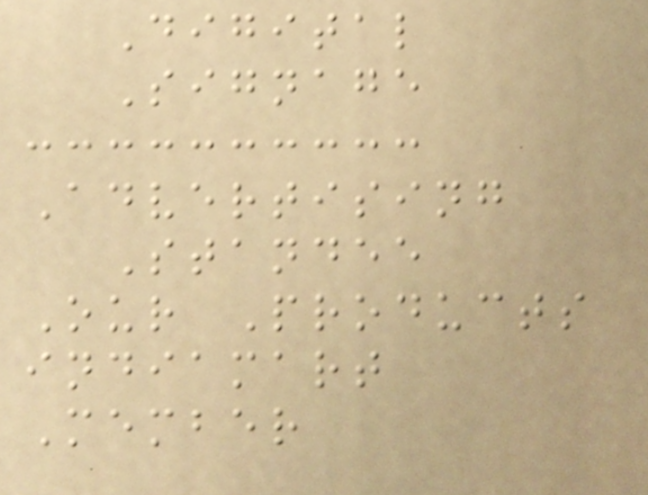Digital
Signage
Advertising
Standee
Our Products
indiamart
Member
